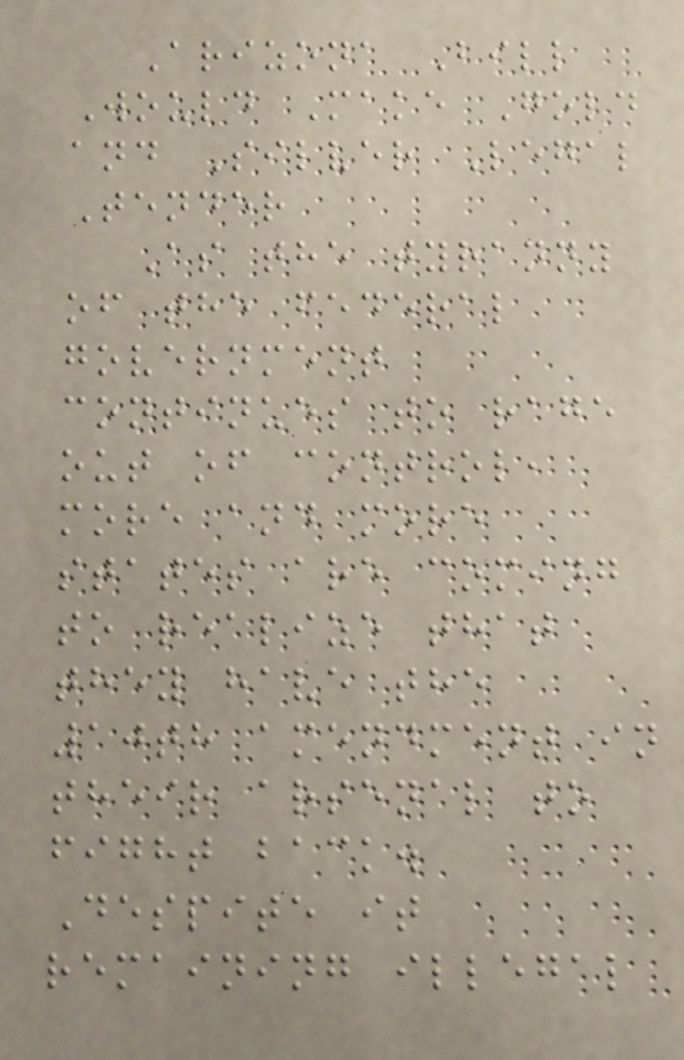Arizona Bill
Would Make Gold
and Silver Legal
Tender
As the tyranny
of the federal
government
continues to rage
out of control,
more and more
states are coming
to realize that
they have the
10th amendment in
their arsenal to
fight back.
Despite it
remaining illegal
